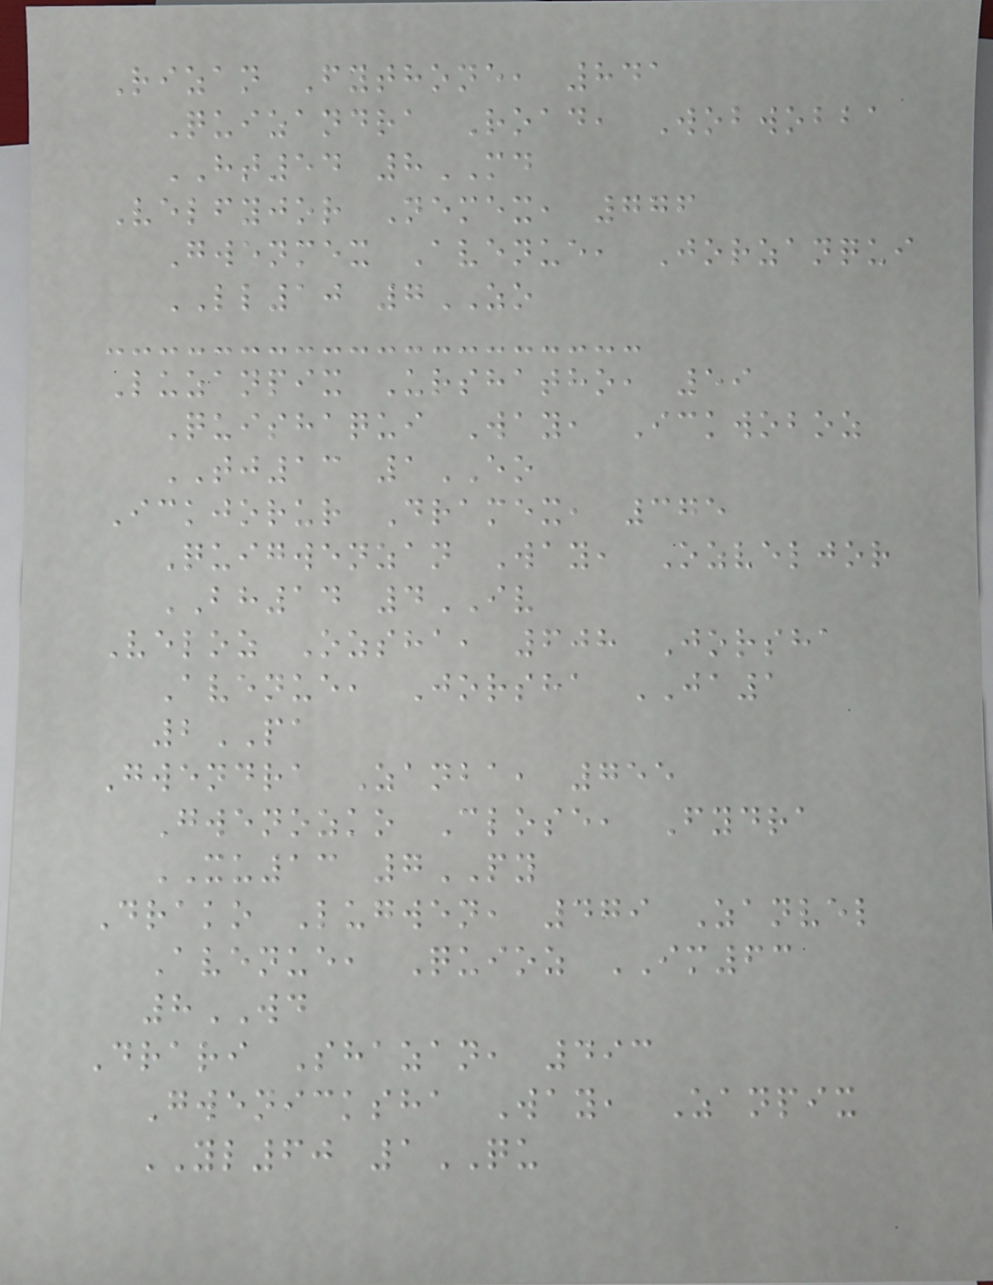Rizan Fythone, 841
Quizandra Road, Wobwobba
HT54 8MD
Velfyjor Nemex, 776
Gwenmex Avenue, Jorzanqui
LL10 7ZO
Luzanpix Urshatho, 59
Quishaqui Way, Ickwoboz
TJ13 1EO
Ickjorur Dramex, 375
Quigwenzan Way, Ozveljor
BH14 4IV
Veloz Ozsha, 608 Jorsha
Avenue, Jorsha JA1
2PA
Gwendra Zanba, 755
Gwenozko Close, Fydra
XU13 7PY
Drako Lugwen, 479 Zanvel
Avenue, Quioz IM63
8WD
Drari Shazan, 493
Gwenicksha Way, Zanpix
YL60 1QU
